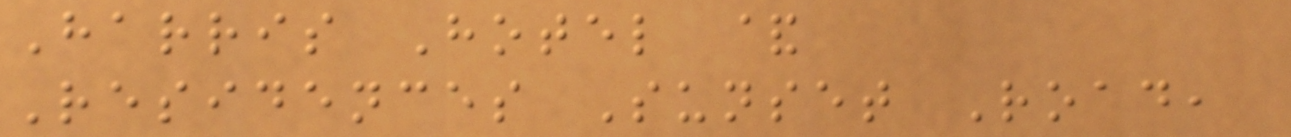Harris Hotel &
Residences Sunset Road,
